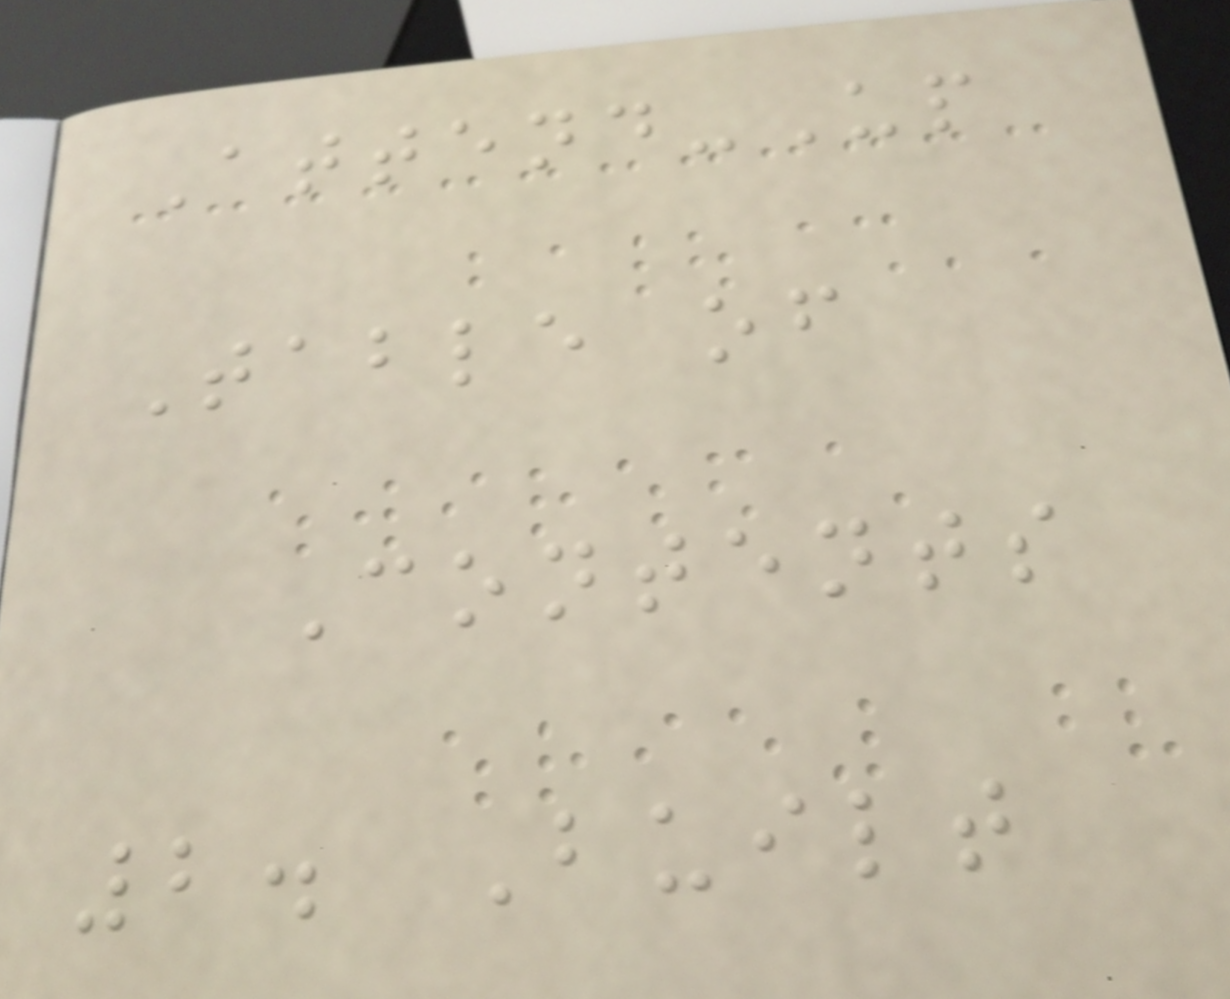Attend-Up
Table of
Contents
2. Built
